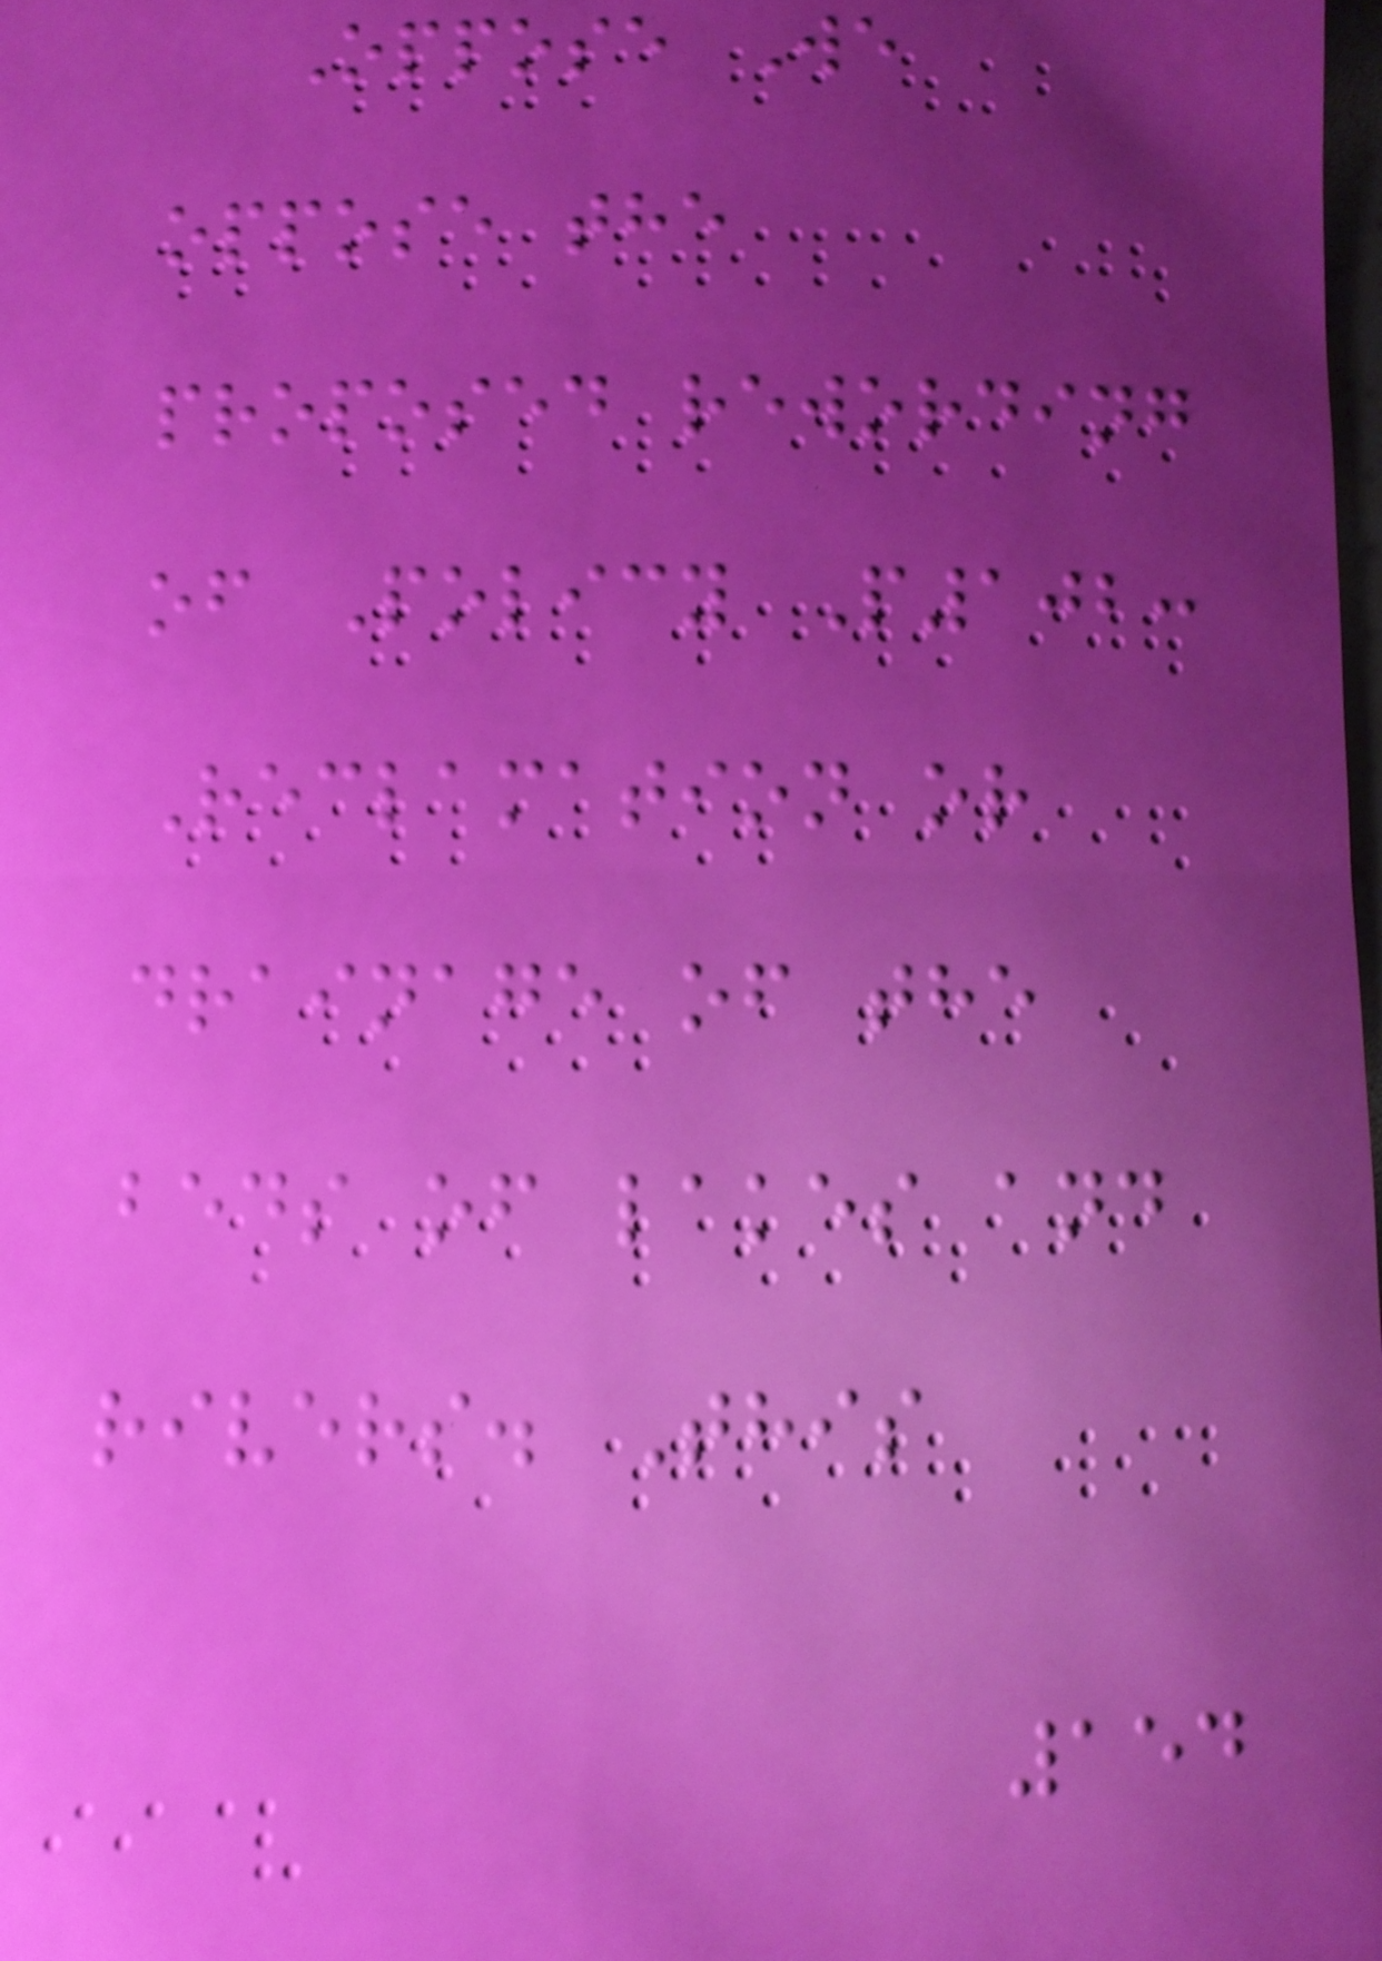Oppose We
oppose the
proposed rewording
of Policy P102:
Reclamation or
drainage of the
beds of lakes and
rivers. This
154
